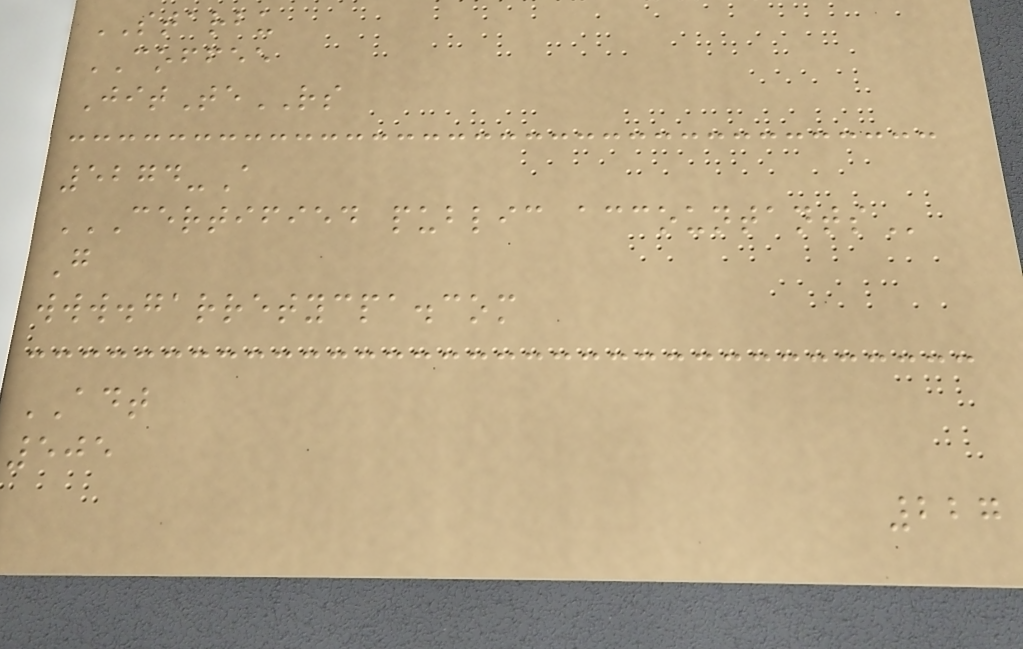STARBU
COFFEE
JitTeRS
5274-A
CERTIFIED PUBLIC ACCOUNTANTS
G
www.garretycpa.com
ADT
505
227
